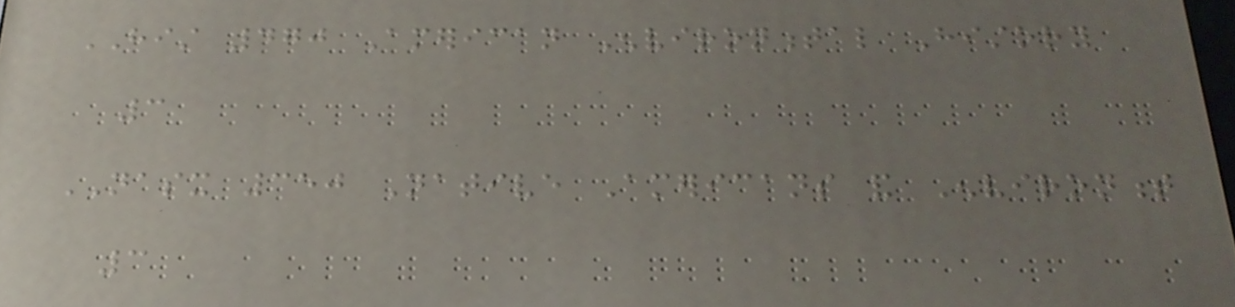HIST 470 American Environmental History
3
NASX 350 Native Americans and Environment
3
